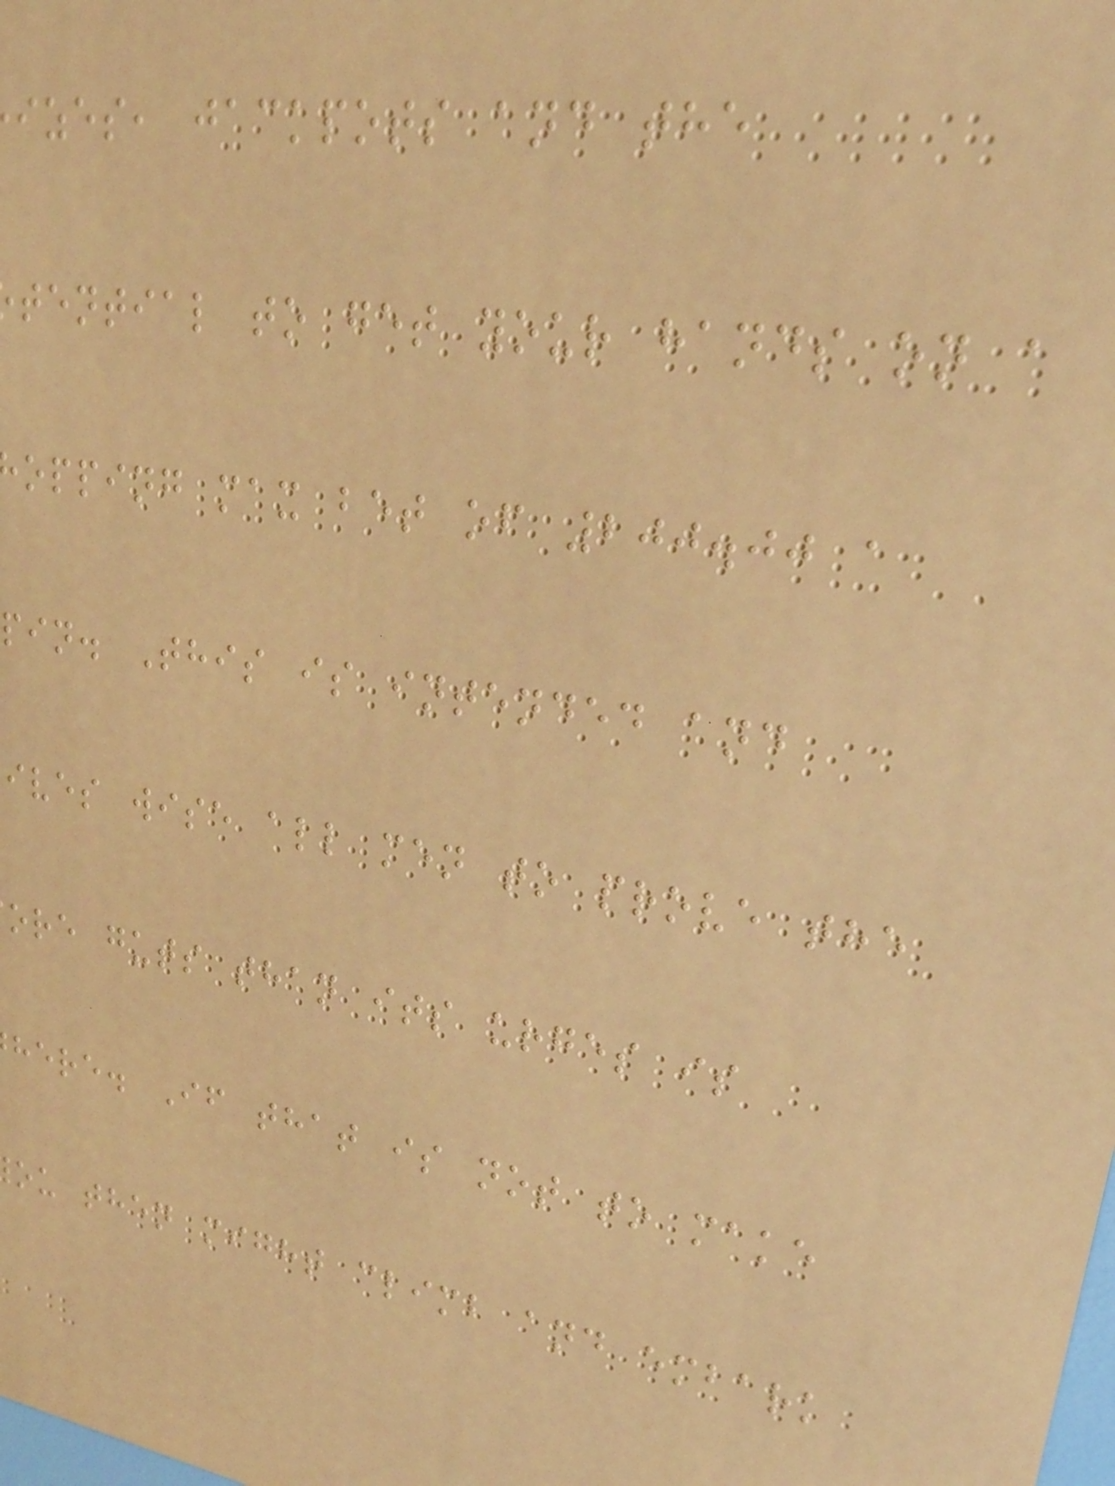izes, jackpots and the
tential to get your hands on a
opping max bet of 200.00 a
pin. This is intended and
ives wise all men to prove the
ore guts than its urges is
here. If that is not to make
ou then might climb and embark
